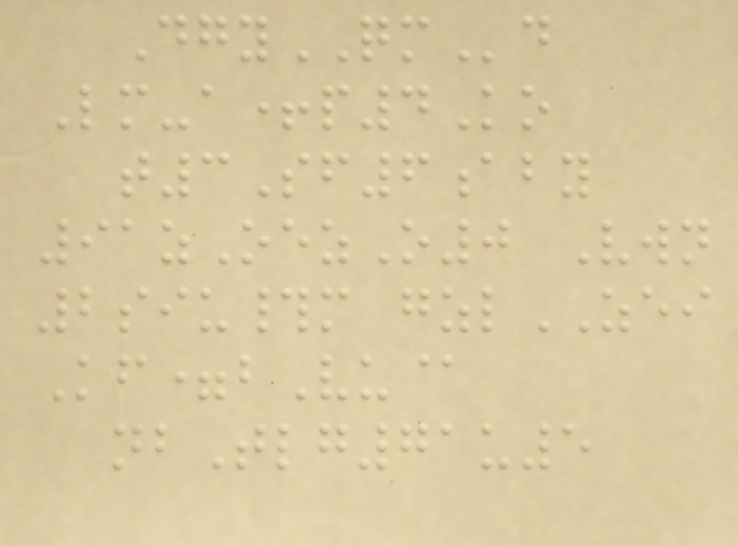DgyQMd
Lm-a+p4Ko
t3Sf6aby
91zOezO0 Vwn
2siu#m gzlZEI
Kf=bVu@
nbTlg71u5
